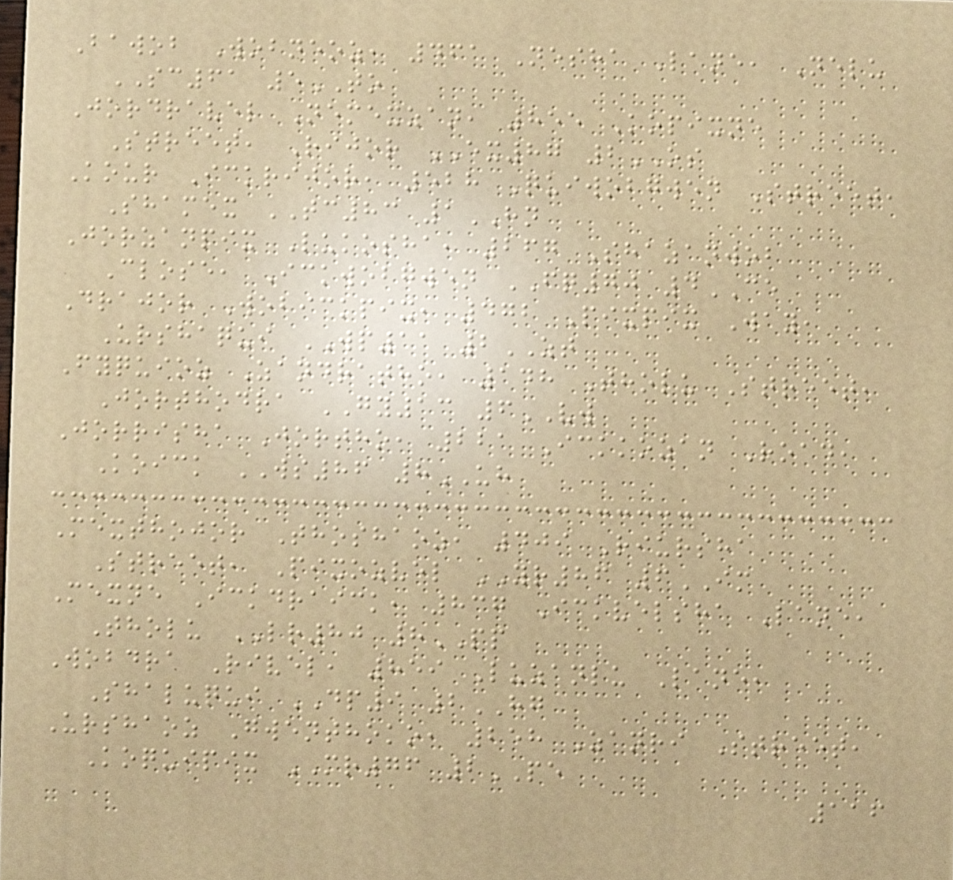Bawob Wobneoz, 461 Nesha Lane, Nelu
SC61 5TO
Jordravel Nemexzan, 855 Kopixne
Street, Rijor EX87 2OS
Kour Ickrijor, 528 Quiwobgwen Street,
Shamex TC83 1HN
Jorzanpix Lukosha, 267 Shazanwob
Close, Ickwobgwen FQ70 4CE
Drajor Wobickpix, 472 Pixpix Way,
Urshaqui WP11 2ZT
Fyquioz Zandratho, 148 Tholu Street,
Jorthodra GY13 6VW
Jorrisha Jortho, 221 Ickkozan Road,
Koick WS86 8UH
Mexthojor Thoshaoz, 409 Riursha
Street, Pixozvel YR86 6IM
Mexne Ickdraick, 837 Ickvelsha Lane,
Tholu LR80 8PP
Wobdra Rivel, 859 Luzanlu Lane,
Shaluqui DP9 2HG
Urshaoz Gwenthoko, 258 Zanri Street,
Koquipix MR76 2PE
116
